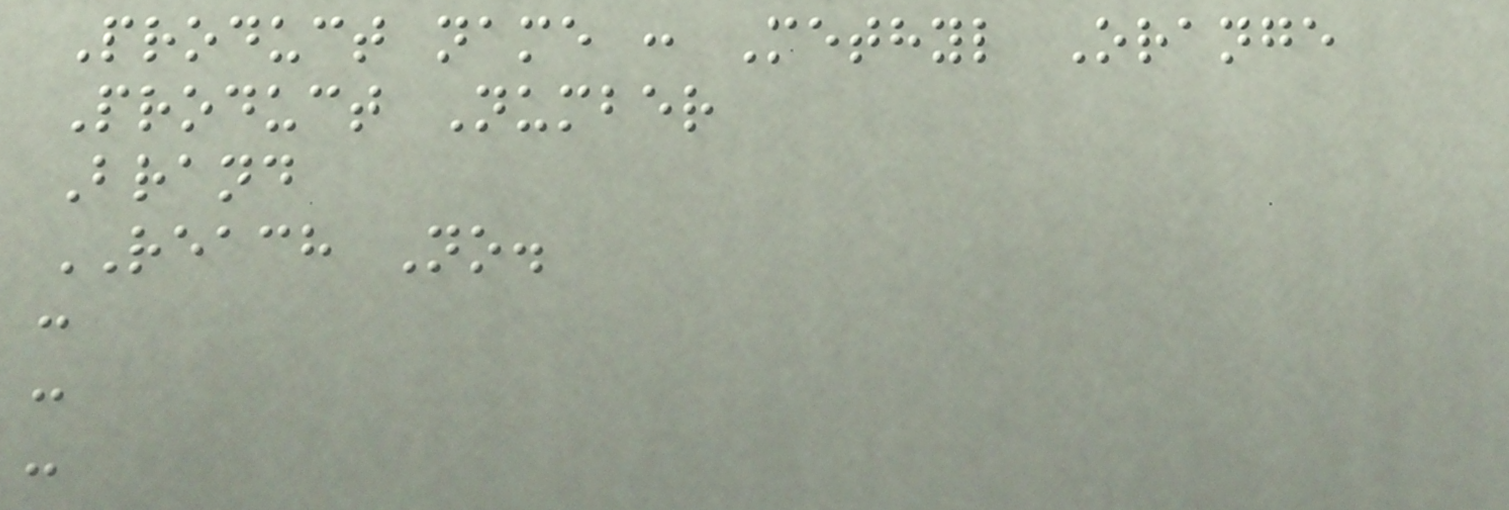Product name : Methyl Orange
Product Number
Brand
REACH No.
:
:
:
